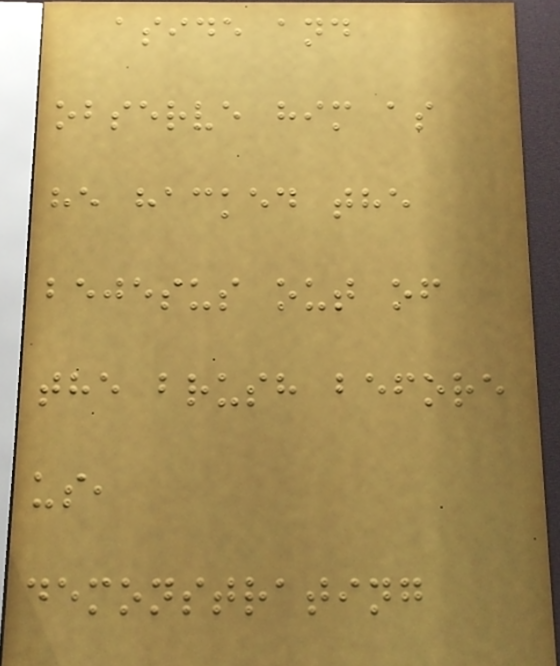aside and
observe him as
he hacked the
bejesus out of
the brush before
us,
demonstrating
